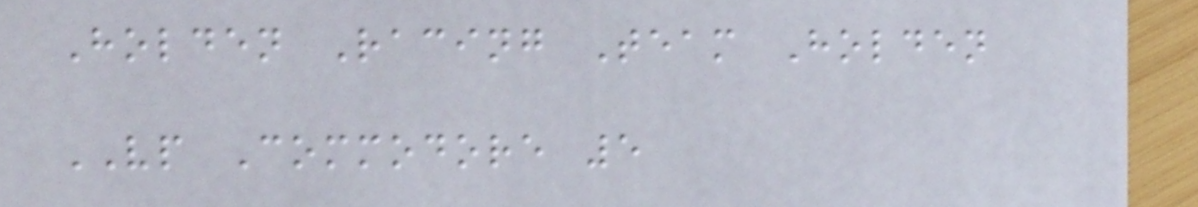Holden Racing Team Holden
VP Commodore 5
